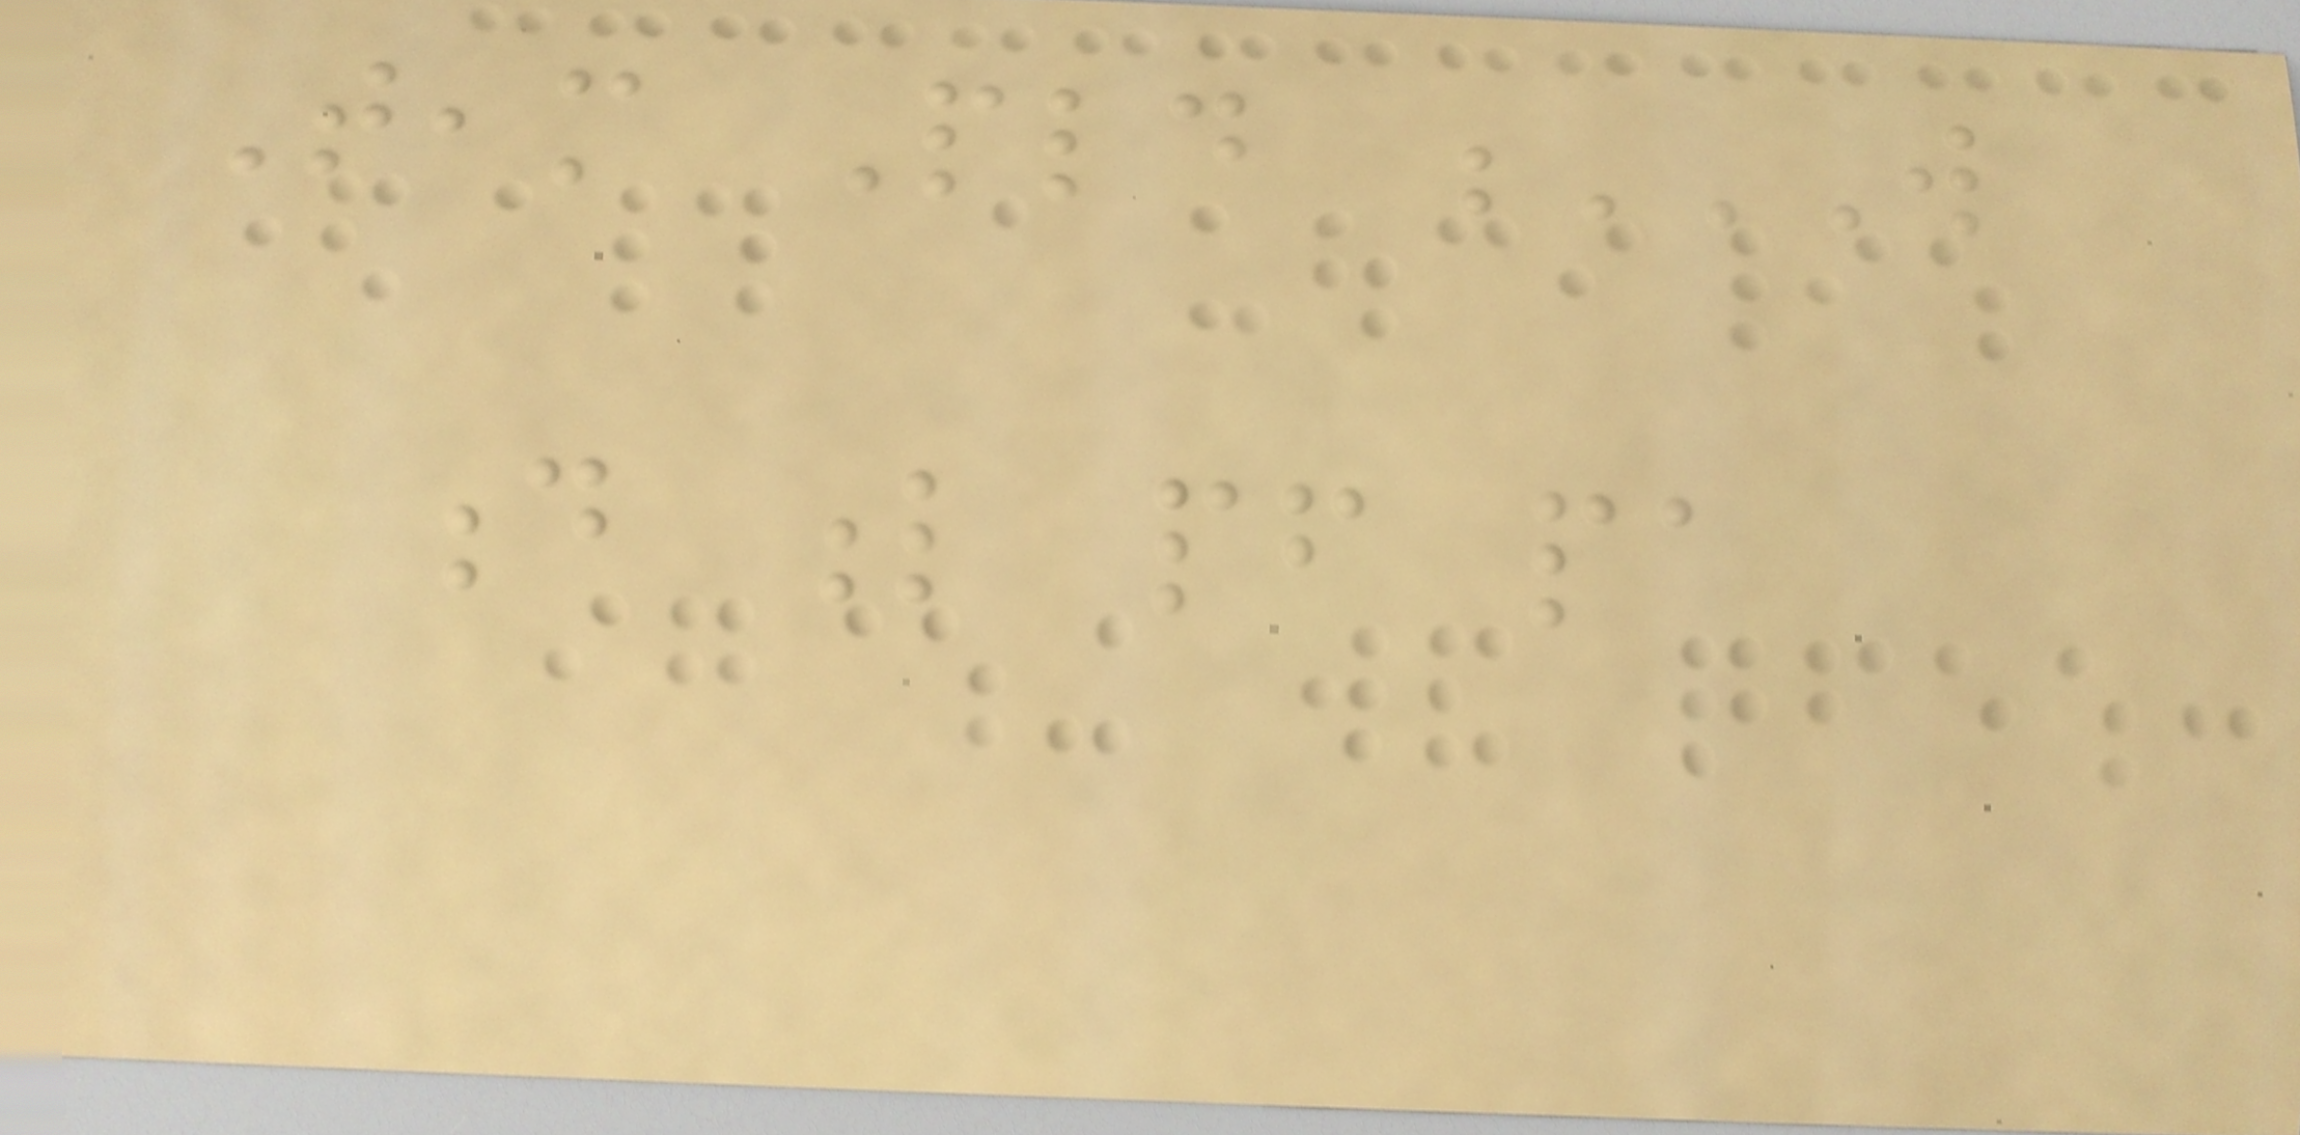Team Pld W
D L PF PA
